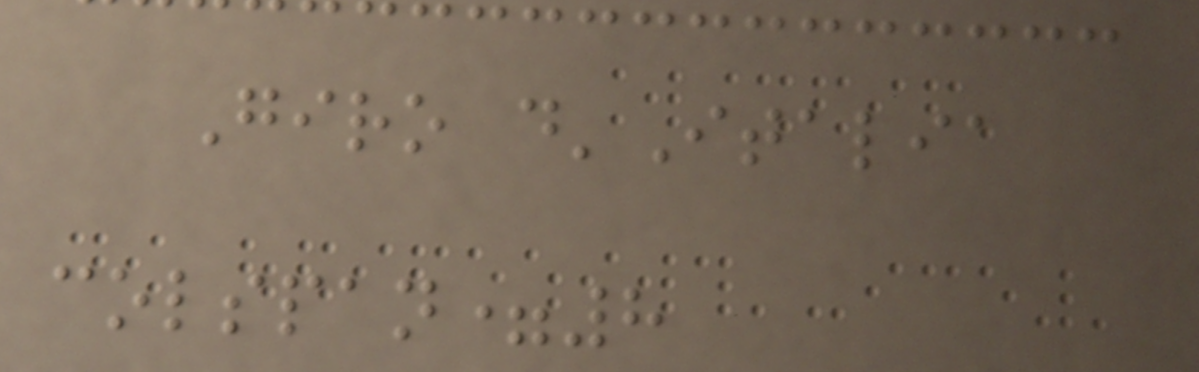Giro d'Italia
colspan=8
